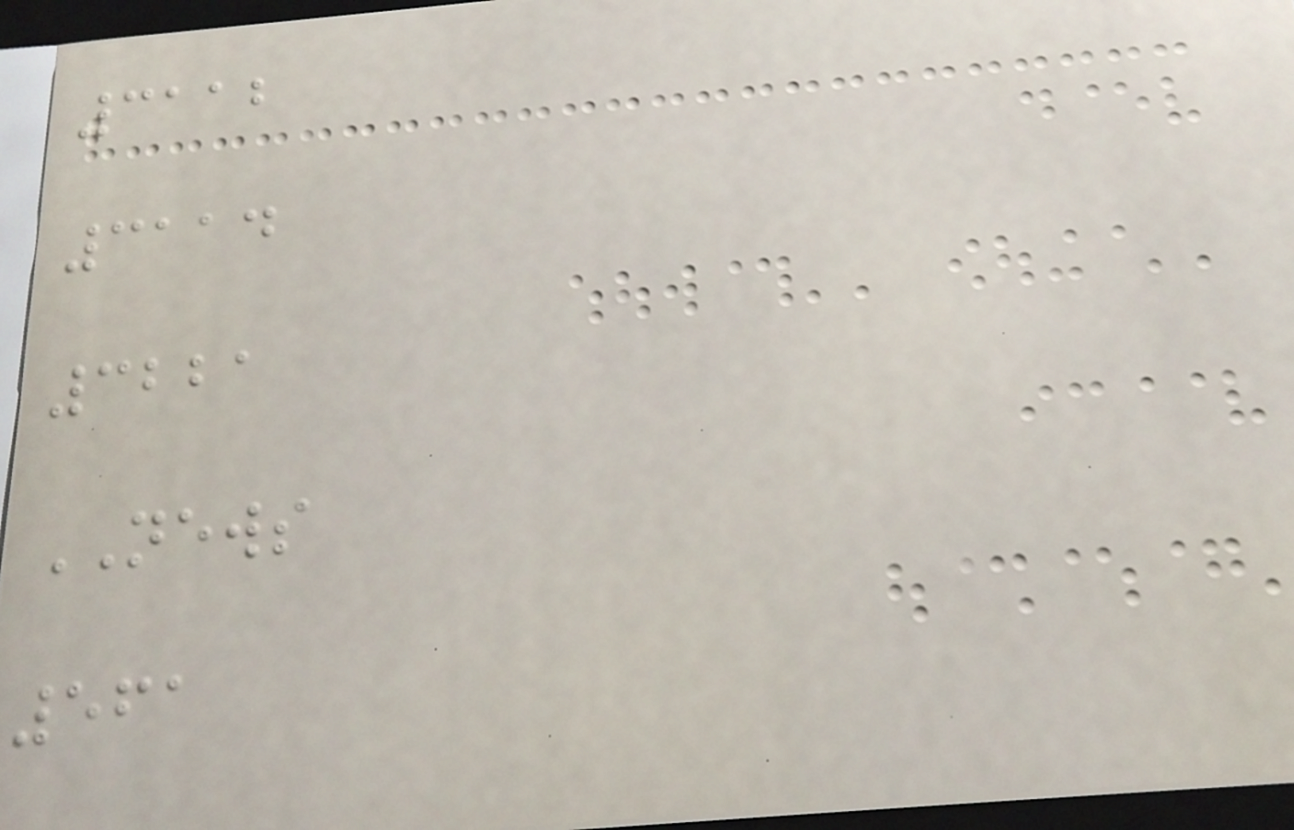3112
3114
3221
NEWS
561
